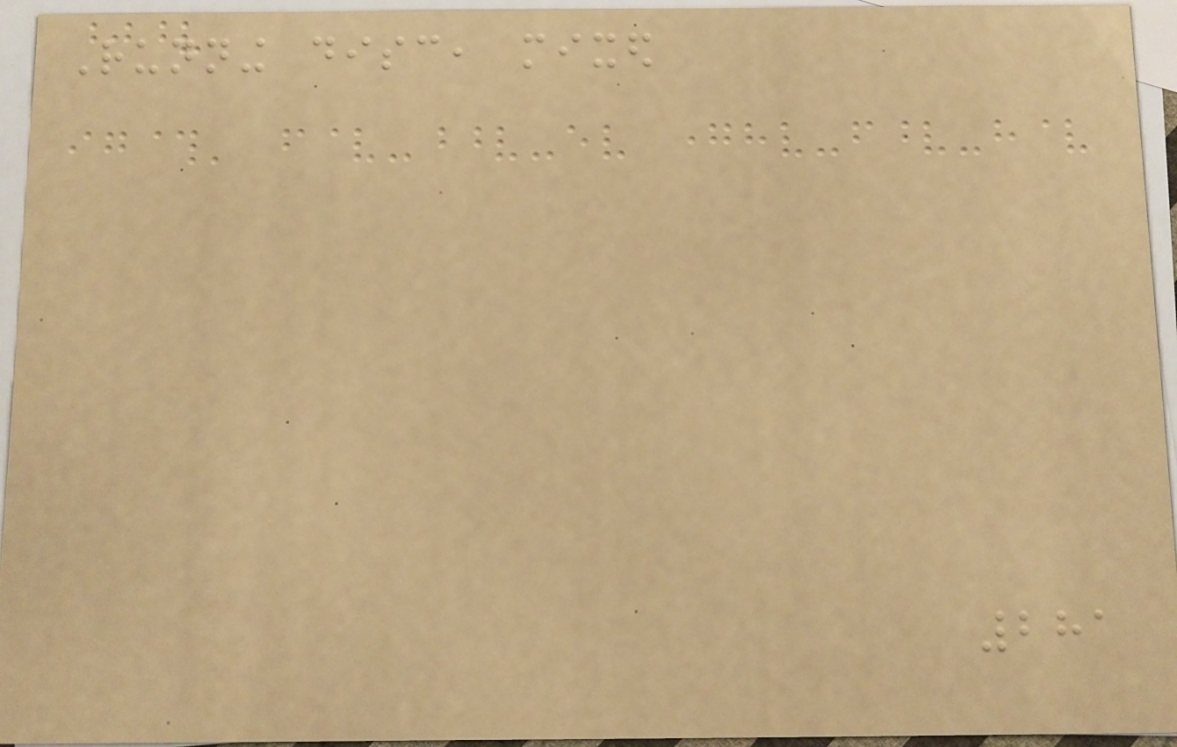Running disc, mixed
281
